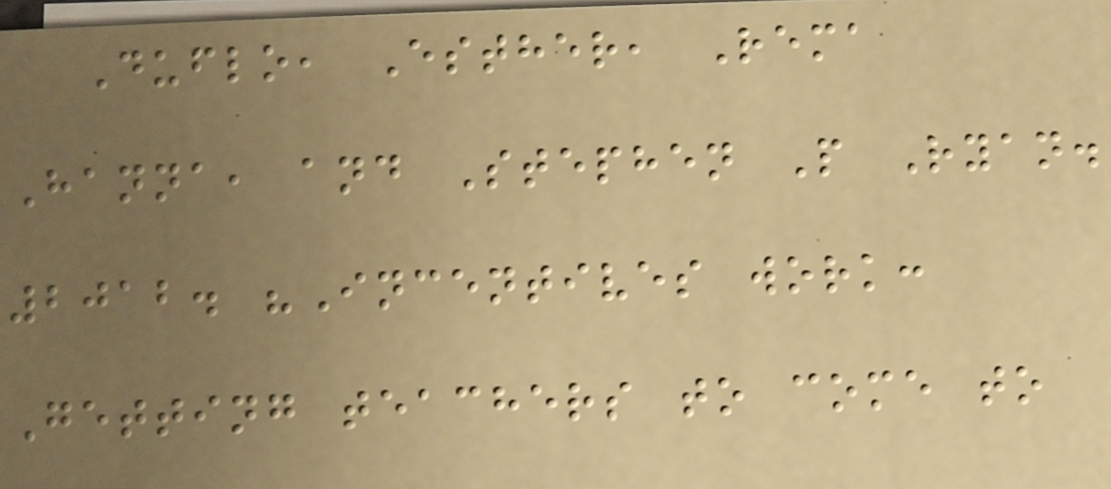Duflo, Esther, Rema
Hanna, and Stephen P Ryan.
2012. "Incentives work:
Getting teachers to come to
